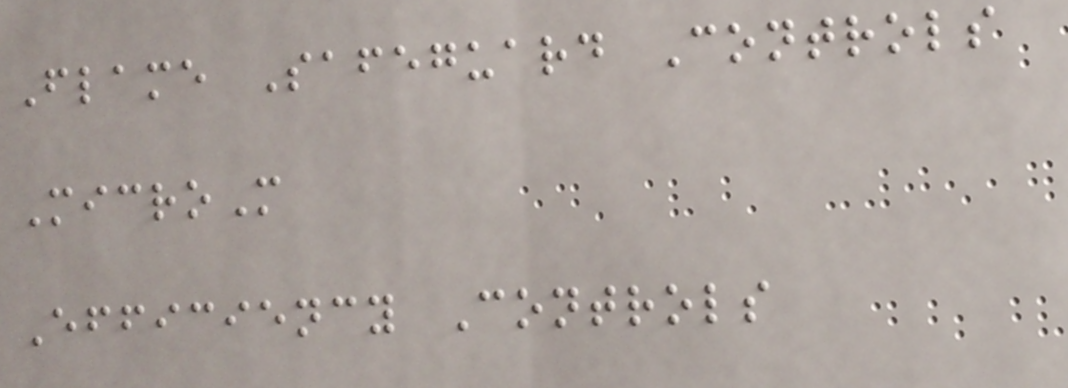Flame Safeguard Controls
MicroM
Efficiency Controls
